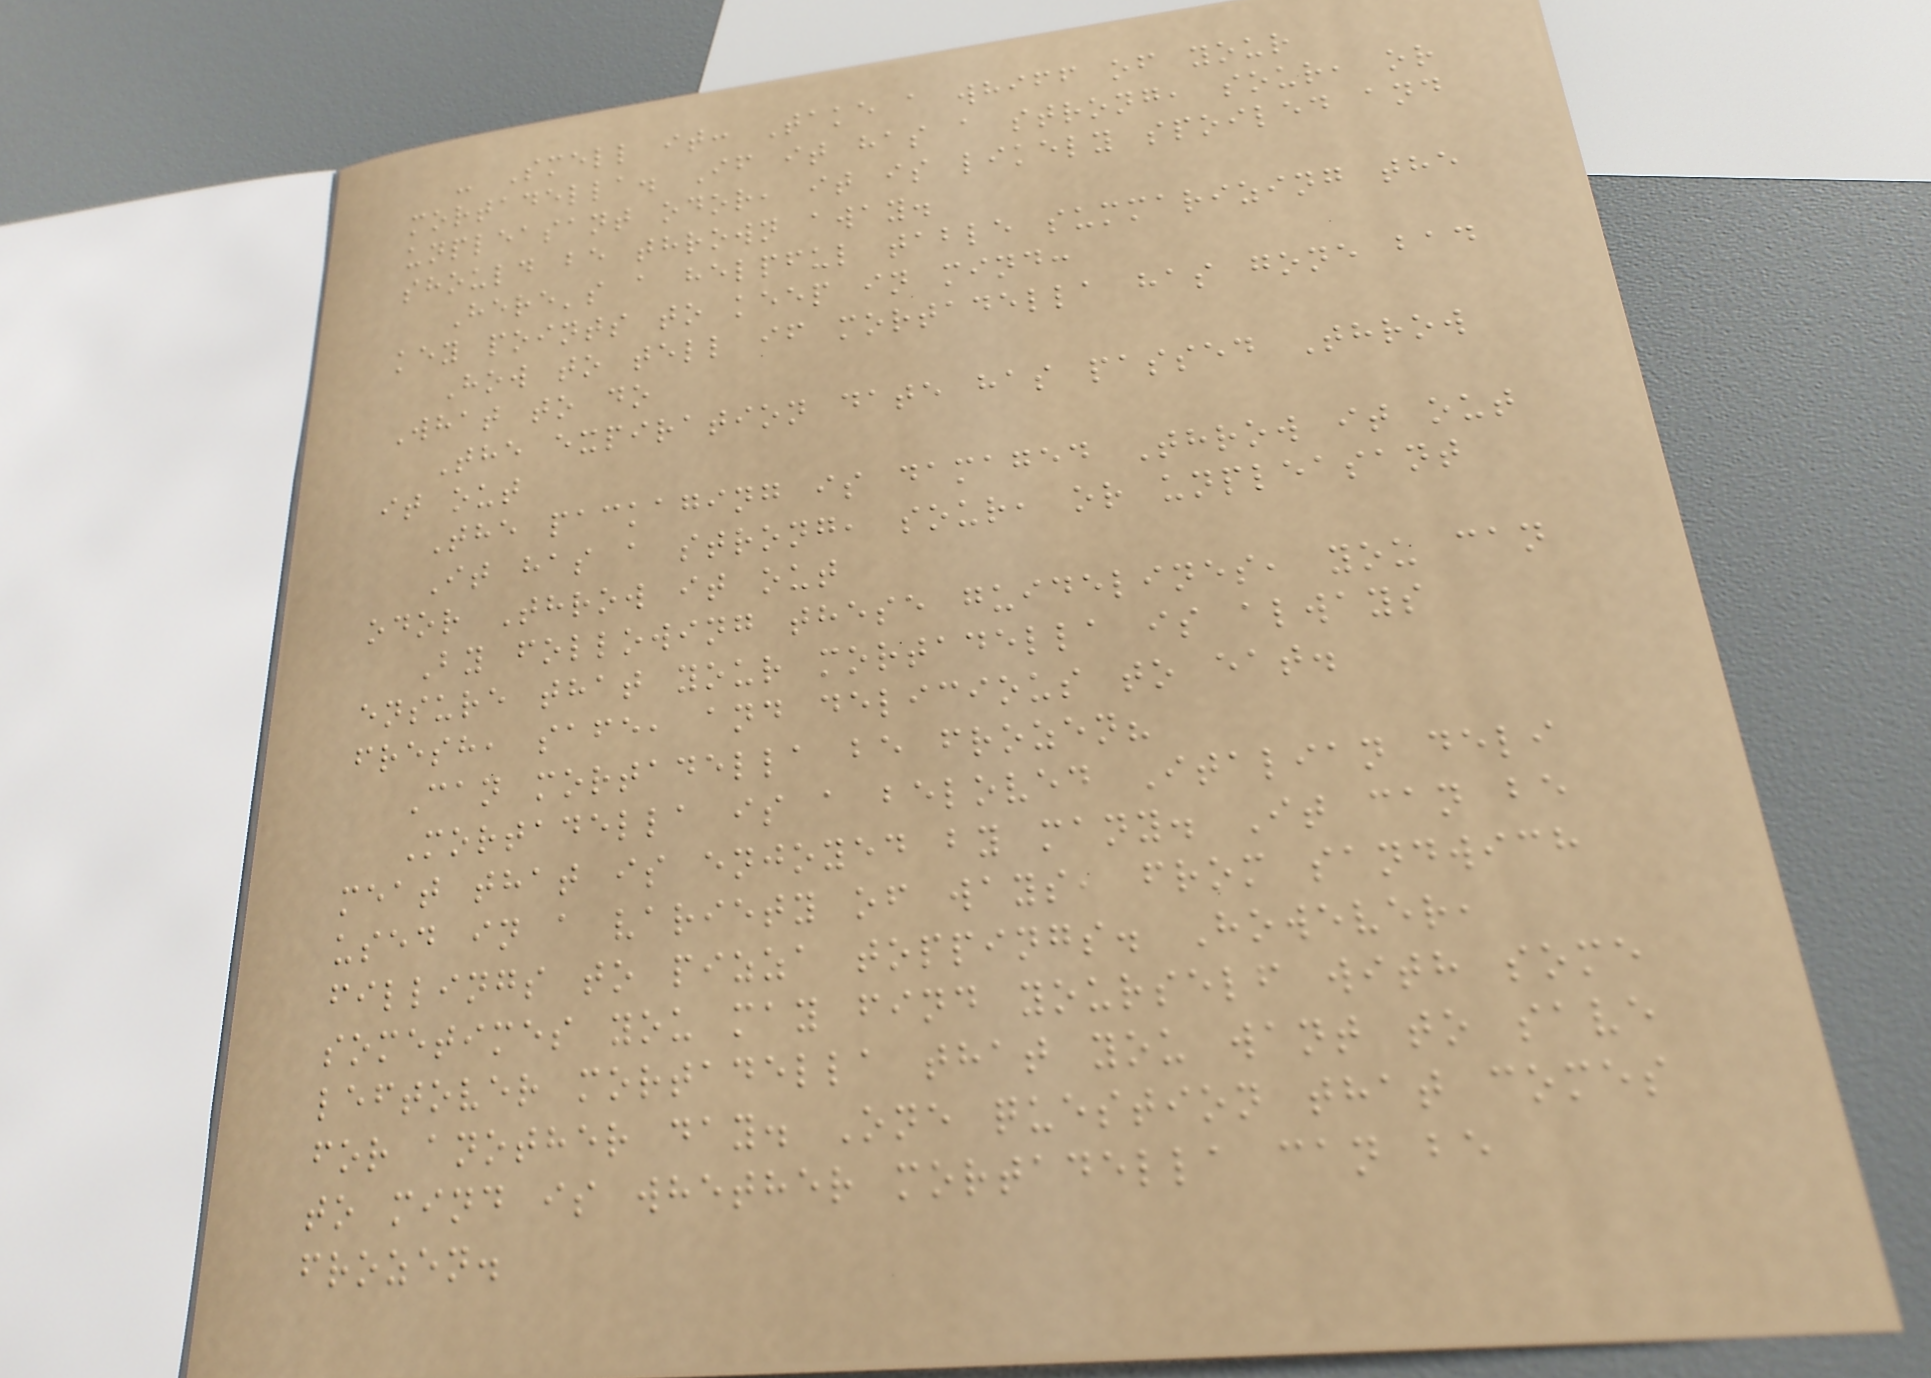- Smell it: Take a whiff of your
mortadella. If it has a strong, sour, or
unpleasant odor, it is likely spoiled and
should be thrown away.
Here's a helpful table summarizing the
key points to keep in mind:
How to tell if mortadella has gone bad
What to do
The expiration date has passed Throw
it out
The packaging is damaged Throw it out
It has a strong, sour, or unpleasant
odor Throw it out
By following these guidelines, you can
ensure that your mortadella is always
fresh, safe, and delicious to eat.
Can mortadella be frozen?
Mortadella is a beloved Italian deli
meat that is enjoyed by many. It can be
used in a variety of ways, from sandwich
fillings to pizza toppings. However,
sometimes you may find yourself with some
leftover mortadella that you want to save
for another day. One question that comes
to mind is whether mortadella can be
frozen.
